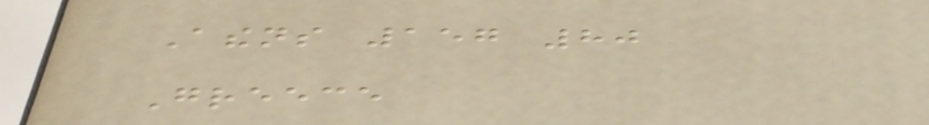Athens 157 80
Greece
